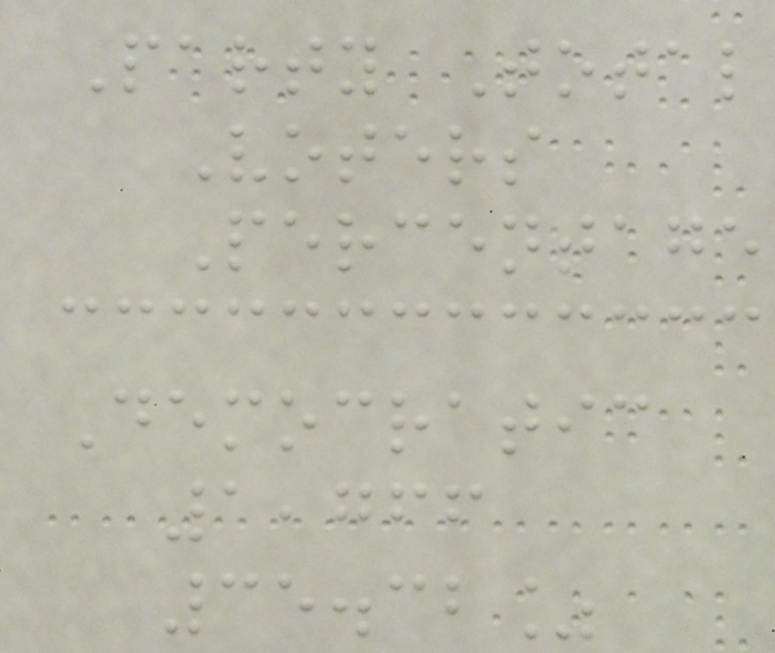Party Total
Voters
Percentage
Democratic
1,766
35.32%
